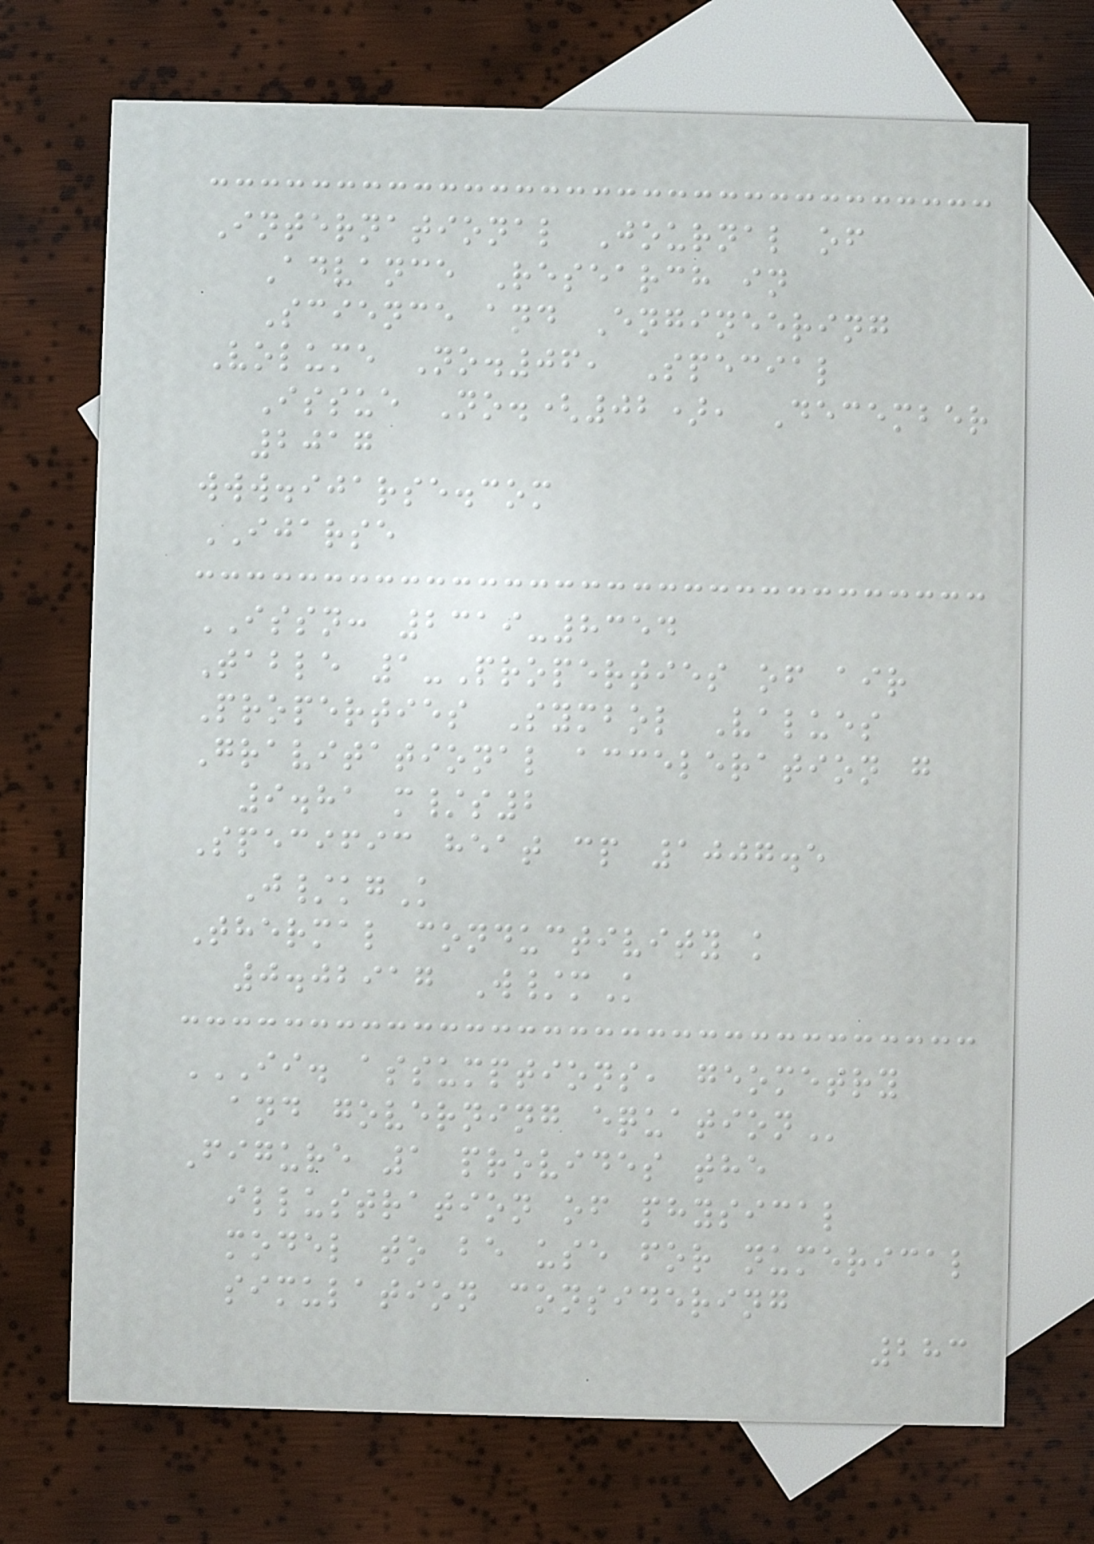International Journal of
Advance Research in
Science and Engineering
Volume No.06, Special
Issue No.(02), December
2017
www.ijarse.com
IJARSE
ISSN: 2319-8354
Table 1-Properties of air
Properties Symbol Values
Gravitational acceleration g
9.81 m/s2
Specific heat cp 1007.5
J/kgK
Thermal conductivity k
0.02917 W/mK
II. ASSUMPTIONS, GEOMETRY
AND GOVERNING EQUATION
Figure 1 provides the
illustration of physical
model to be use for numerical
simulation considering
283
